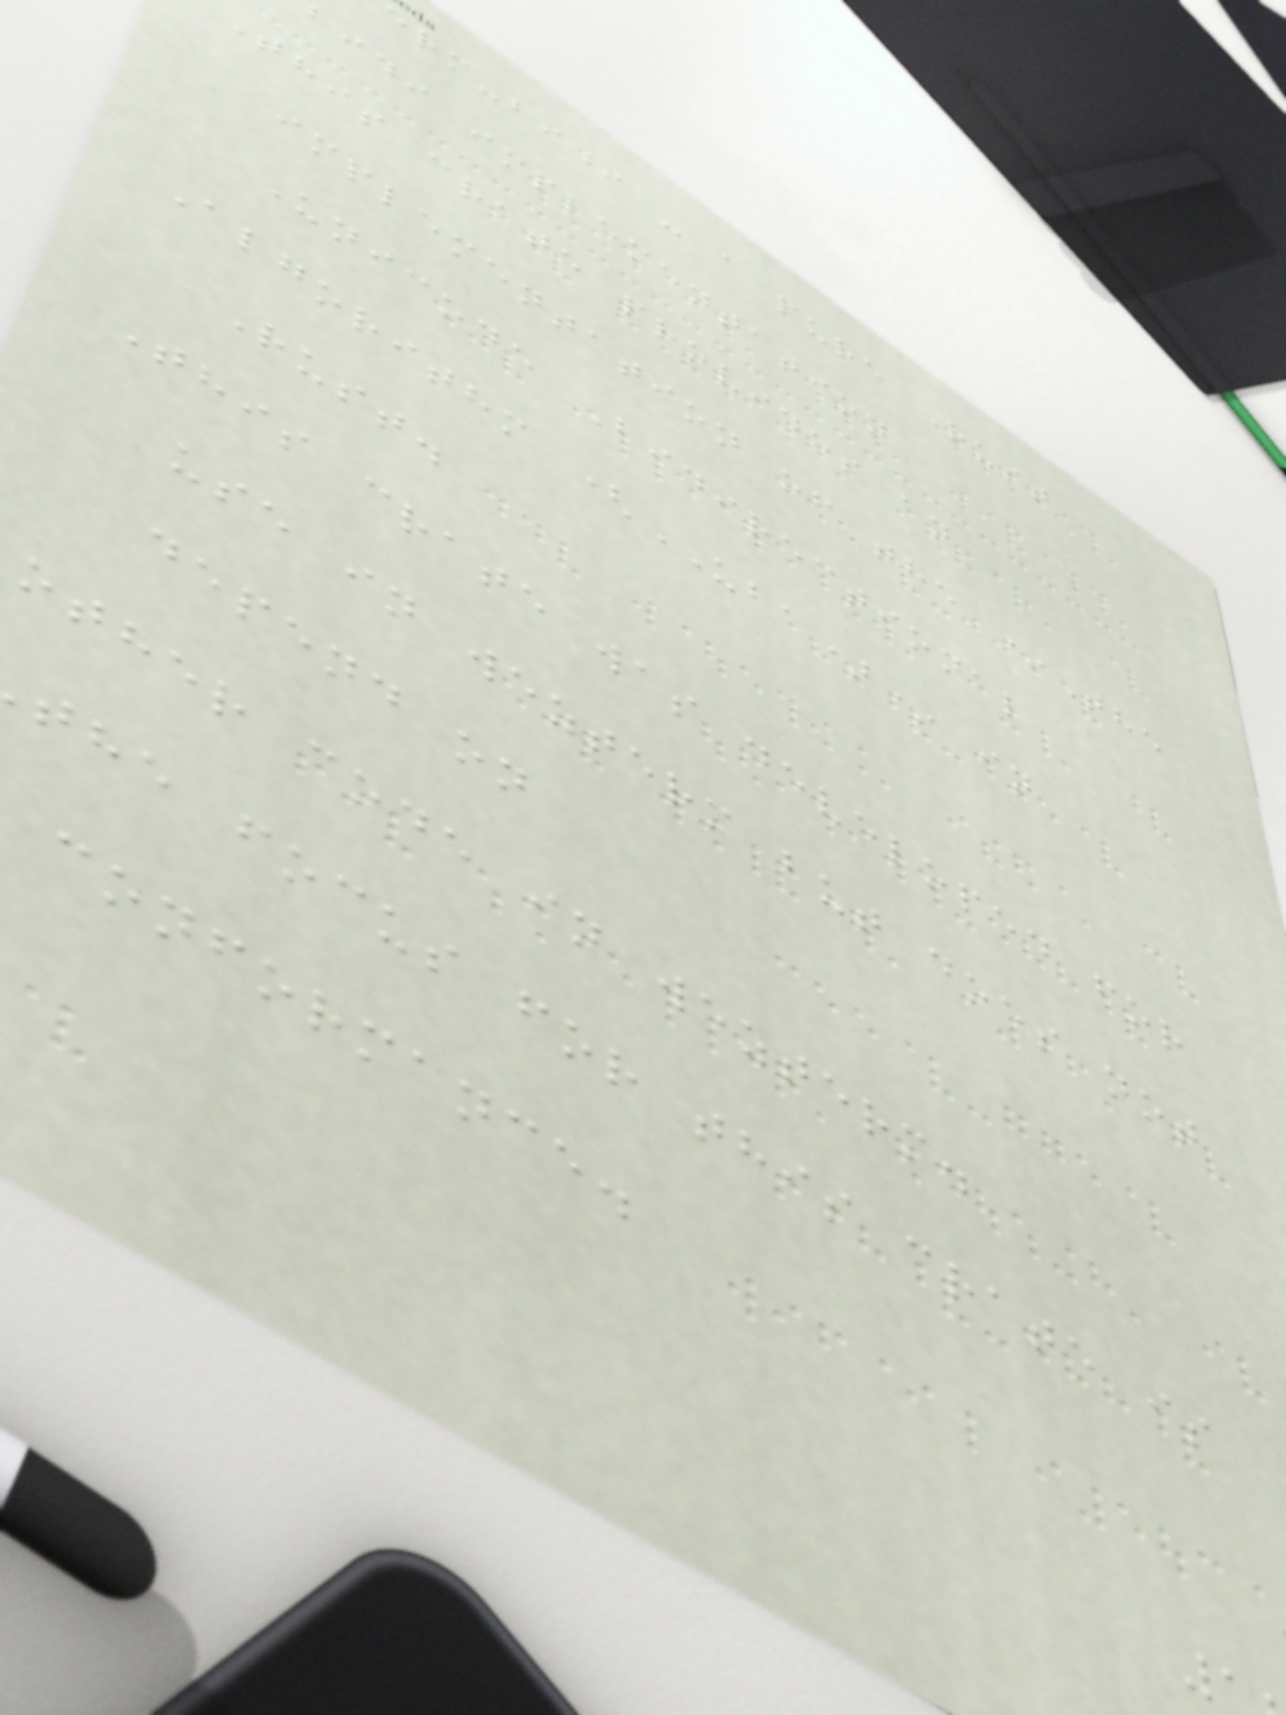erm-bidi - a pure Rust
bidi implementation
This crate provides an
implementation of the *The
Unicode Bidirectional
Algorithm (UBA)* in
Rust.
This crate was developed for
use in wezterm but does not
depend on
other code in wezterm.
the focus for this crate is
conformance.
